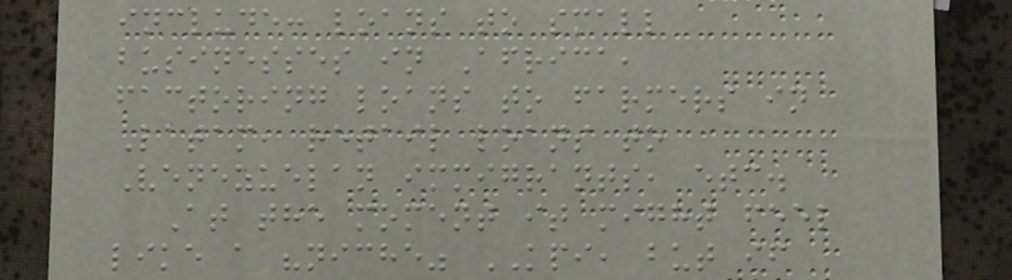include: loans to small
businesses in Africa,
factoring loans to farmers in
Latam, retail loans to
Venezuelan immigrants, etc.
At the moment it might feel
like a "niche" KPI, but if
